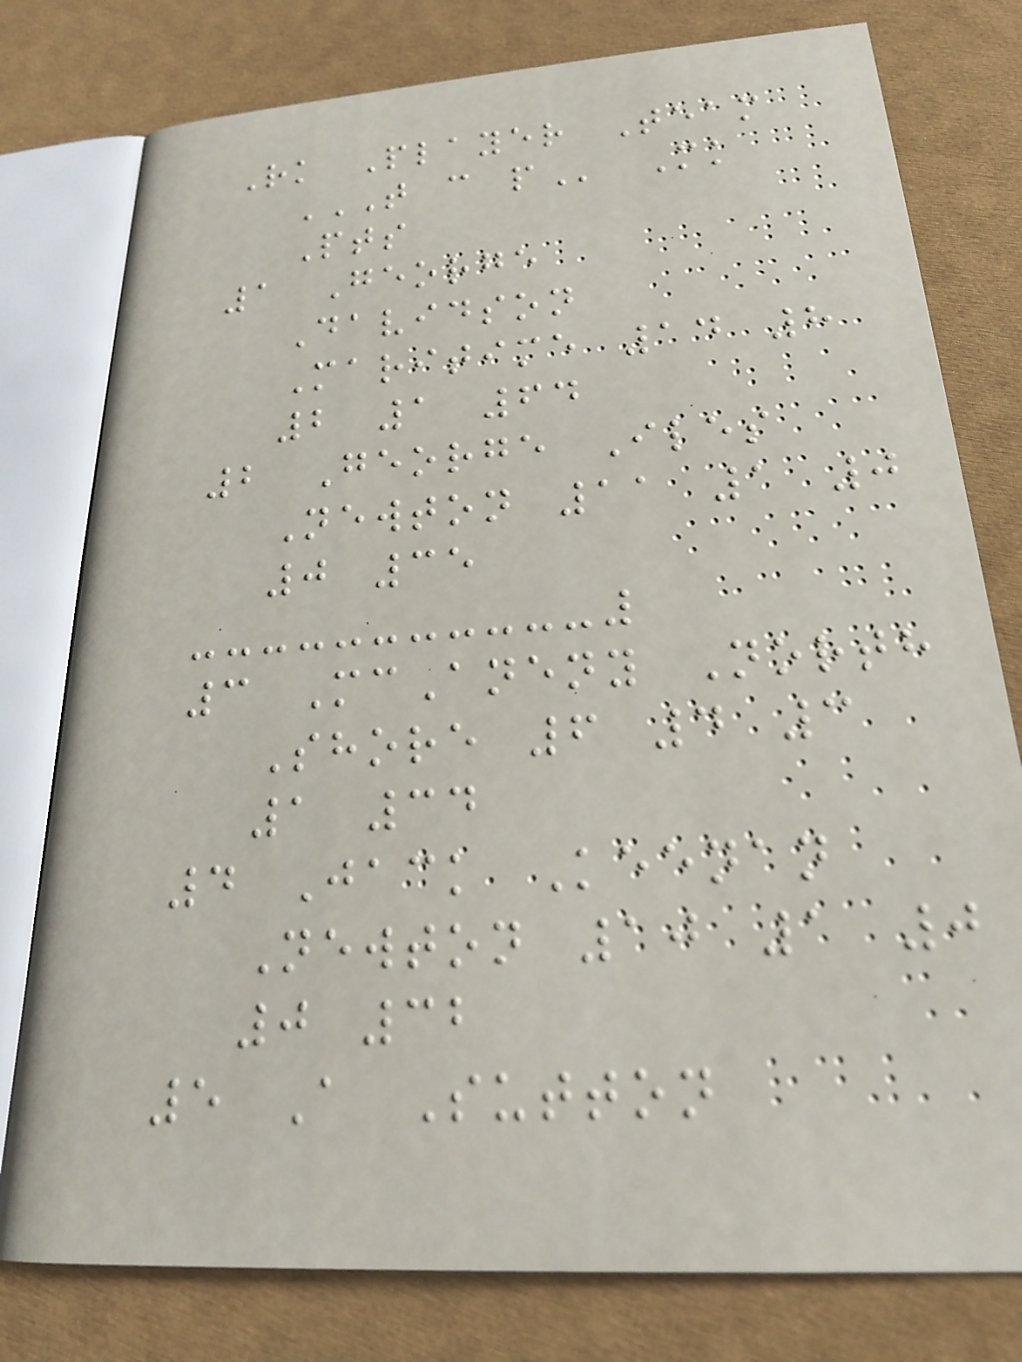Rk Player Team
T C P Mk
Pts
1 George
Davidson
Maritime 14 8
2 1 64
2 George Iles
Newton 11 1 0
0 35
3 McAneny North
Shore 6 4 3
1 34
4 Jack Keenan
Newton 10 1 0
0 32
5 A Sutton
